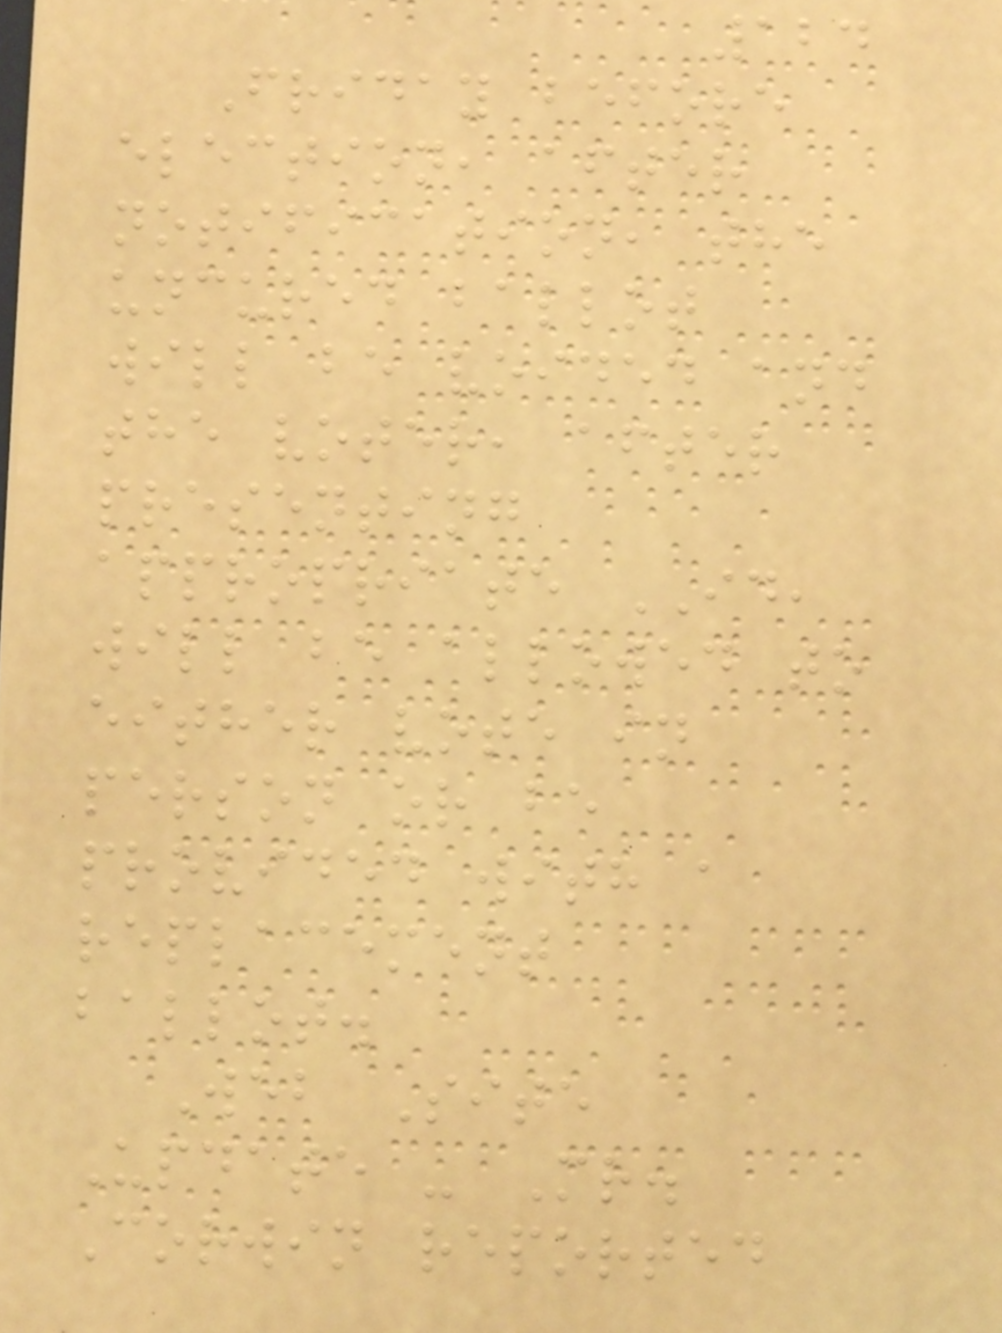124
Friday before
election, after
notification, the
uncured ballot
will be voided and
the voter, after
presenting
appropriate ID,
will be allowed to
either vote in
person or be
provided with a
replacement
ballot.
Web Site
Update - Mr.
Corwin reported
